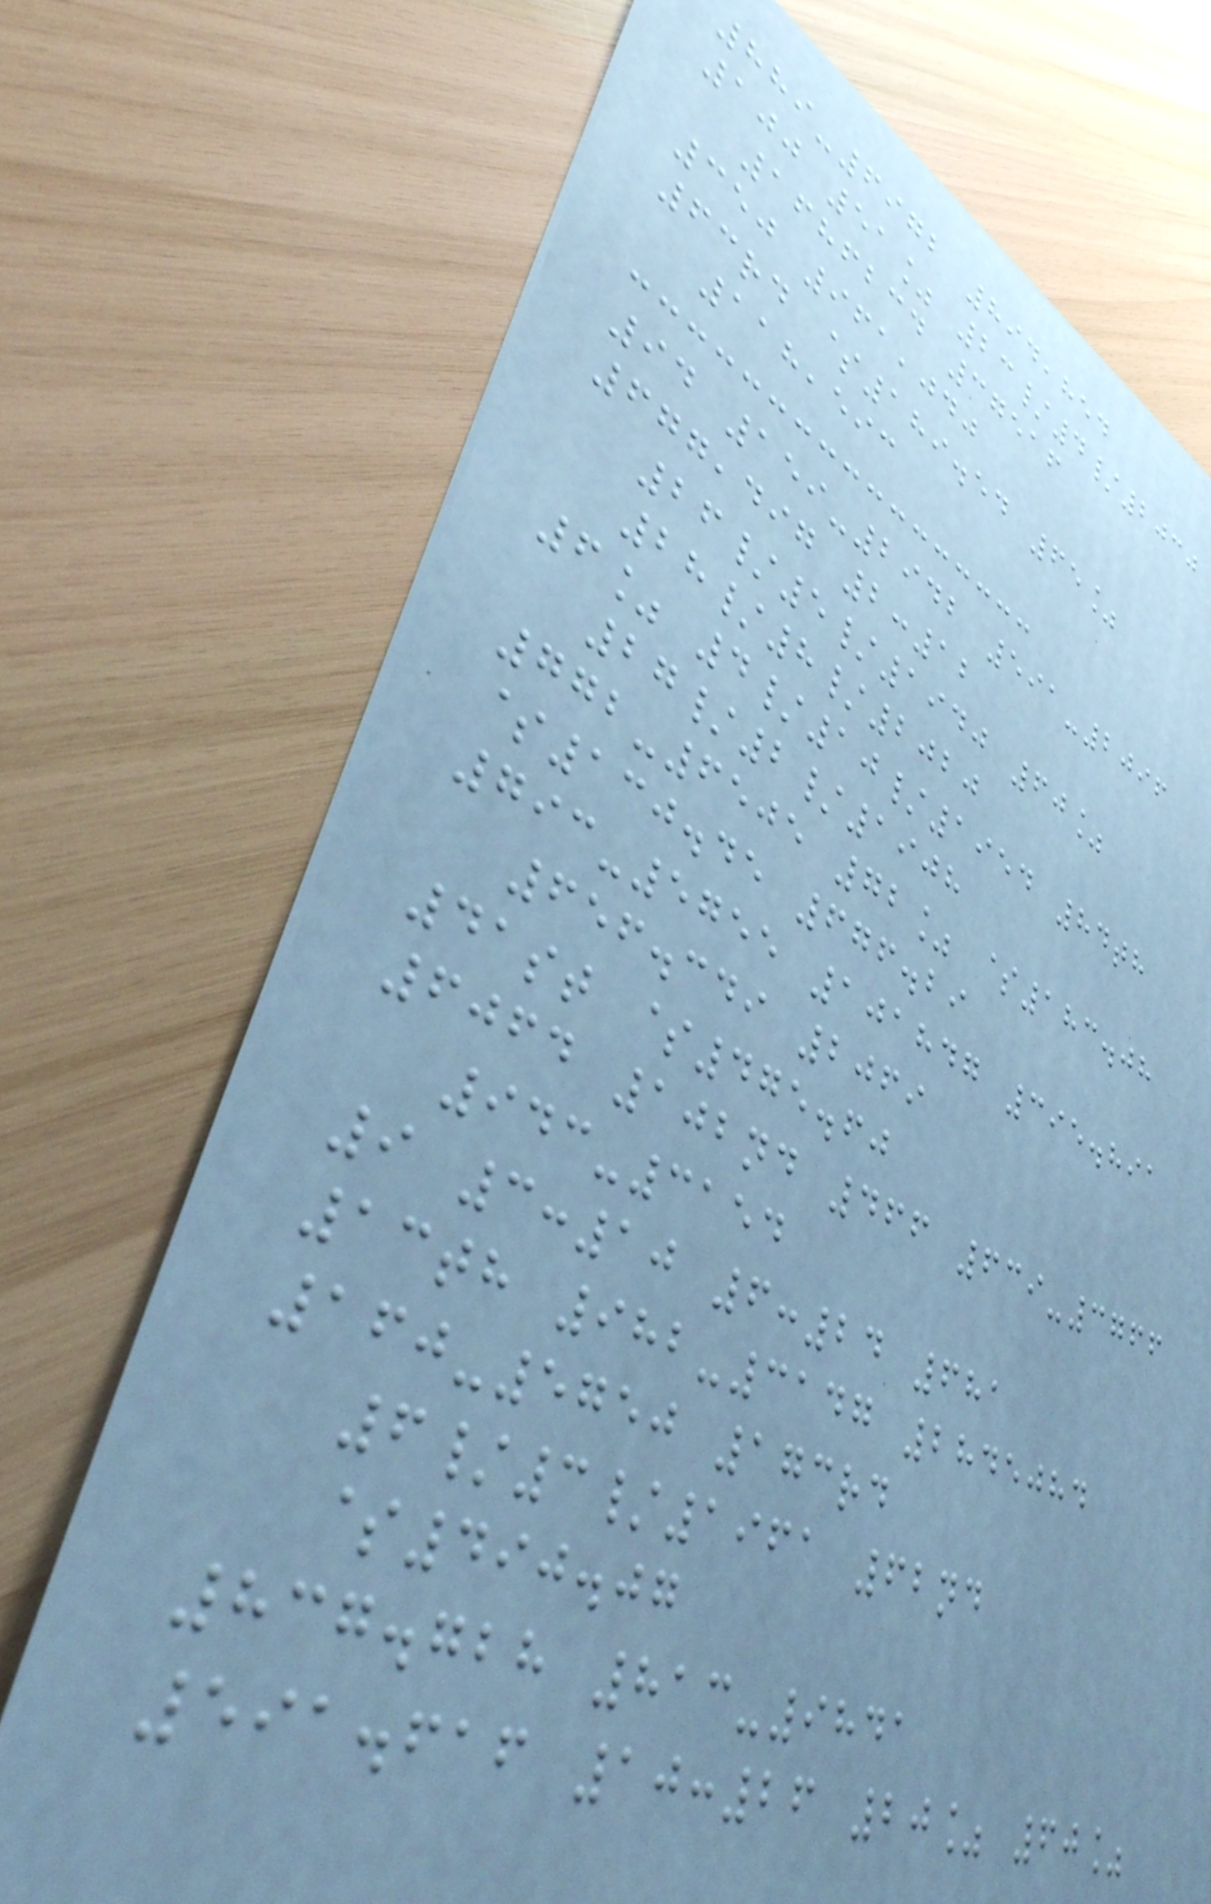889-6972 894,854
100 51% 23/4/2030
1686234 37516
350 961,040
63rd $189.54 65%
118,593
94 159-2942 591-2096
677,497 2:12
26/5/1940 60%
28/8/2020
6% 4/10/1954 84th
27/2/1908
772-6505 72% $183.08
$130.45 676.29
793-5755 101847 395.891
656.349 2069
41st $475.60
6064 102nd 466 639-3766
943-3154
9 3:10 6:24 681
13th 982-3147 2845084
160-5750 173rd
6/3/1961 62nd
$490.07
837.728 813-9841
591.616 10:26 20% 60%
